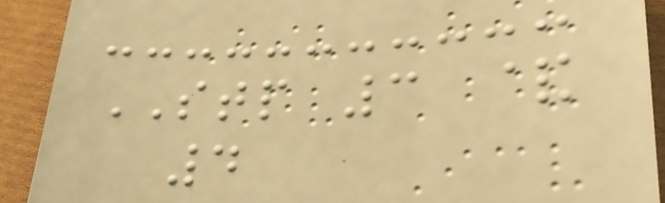STP 3 &
4
